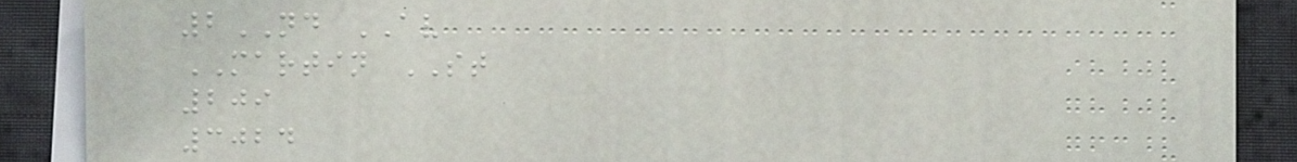2ND AV
MARTIN ST
209
3024
